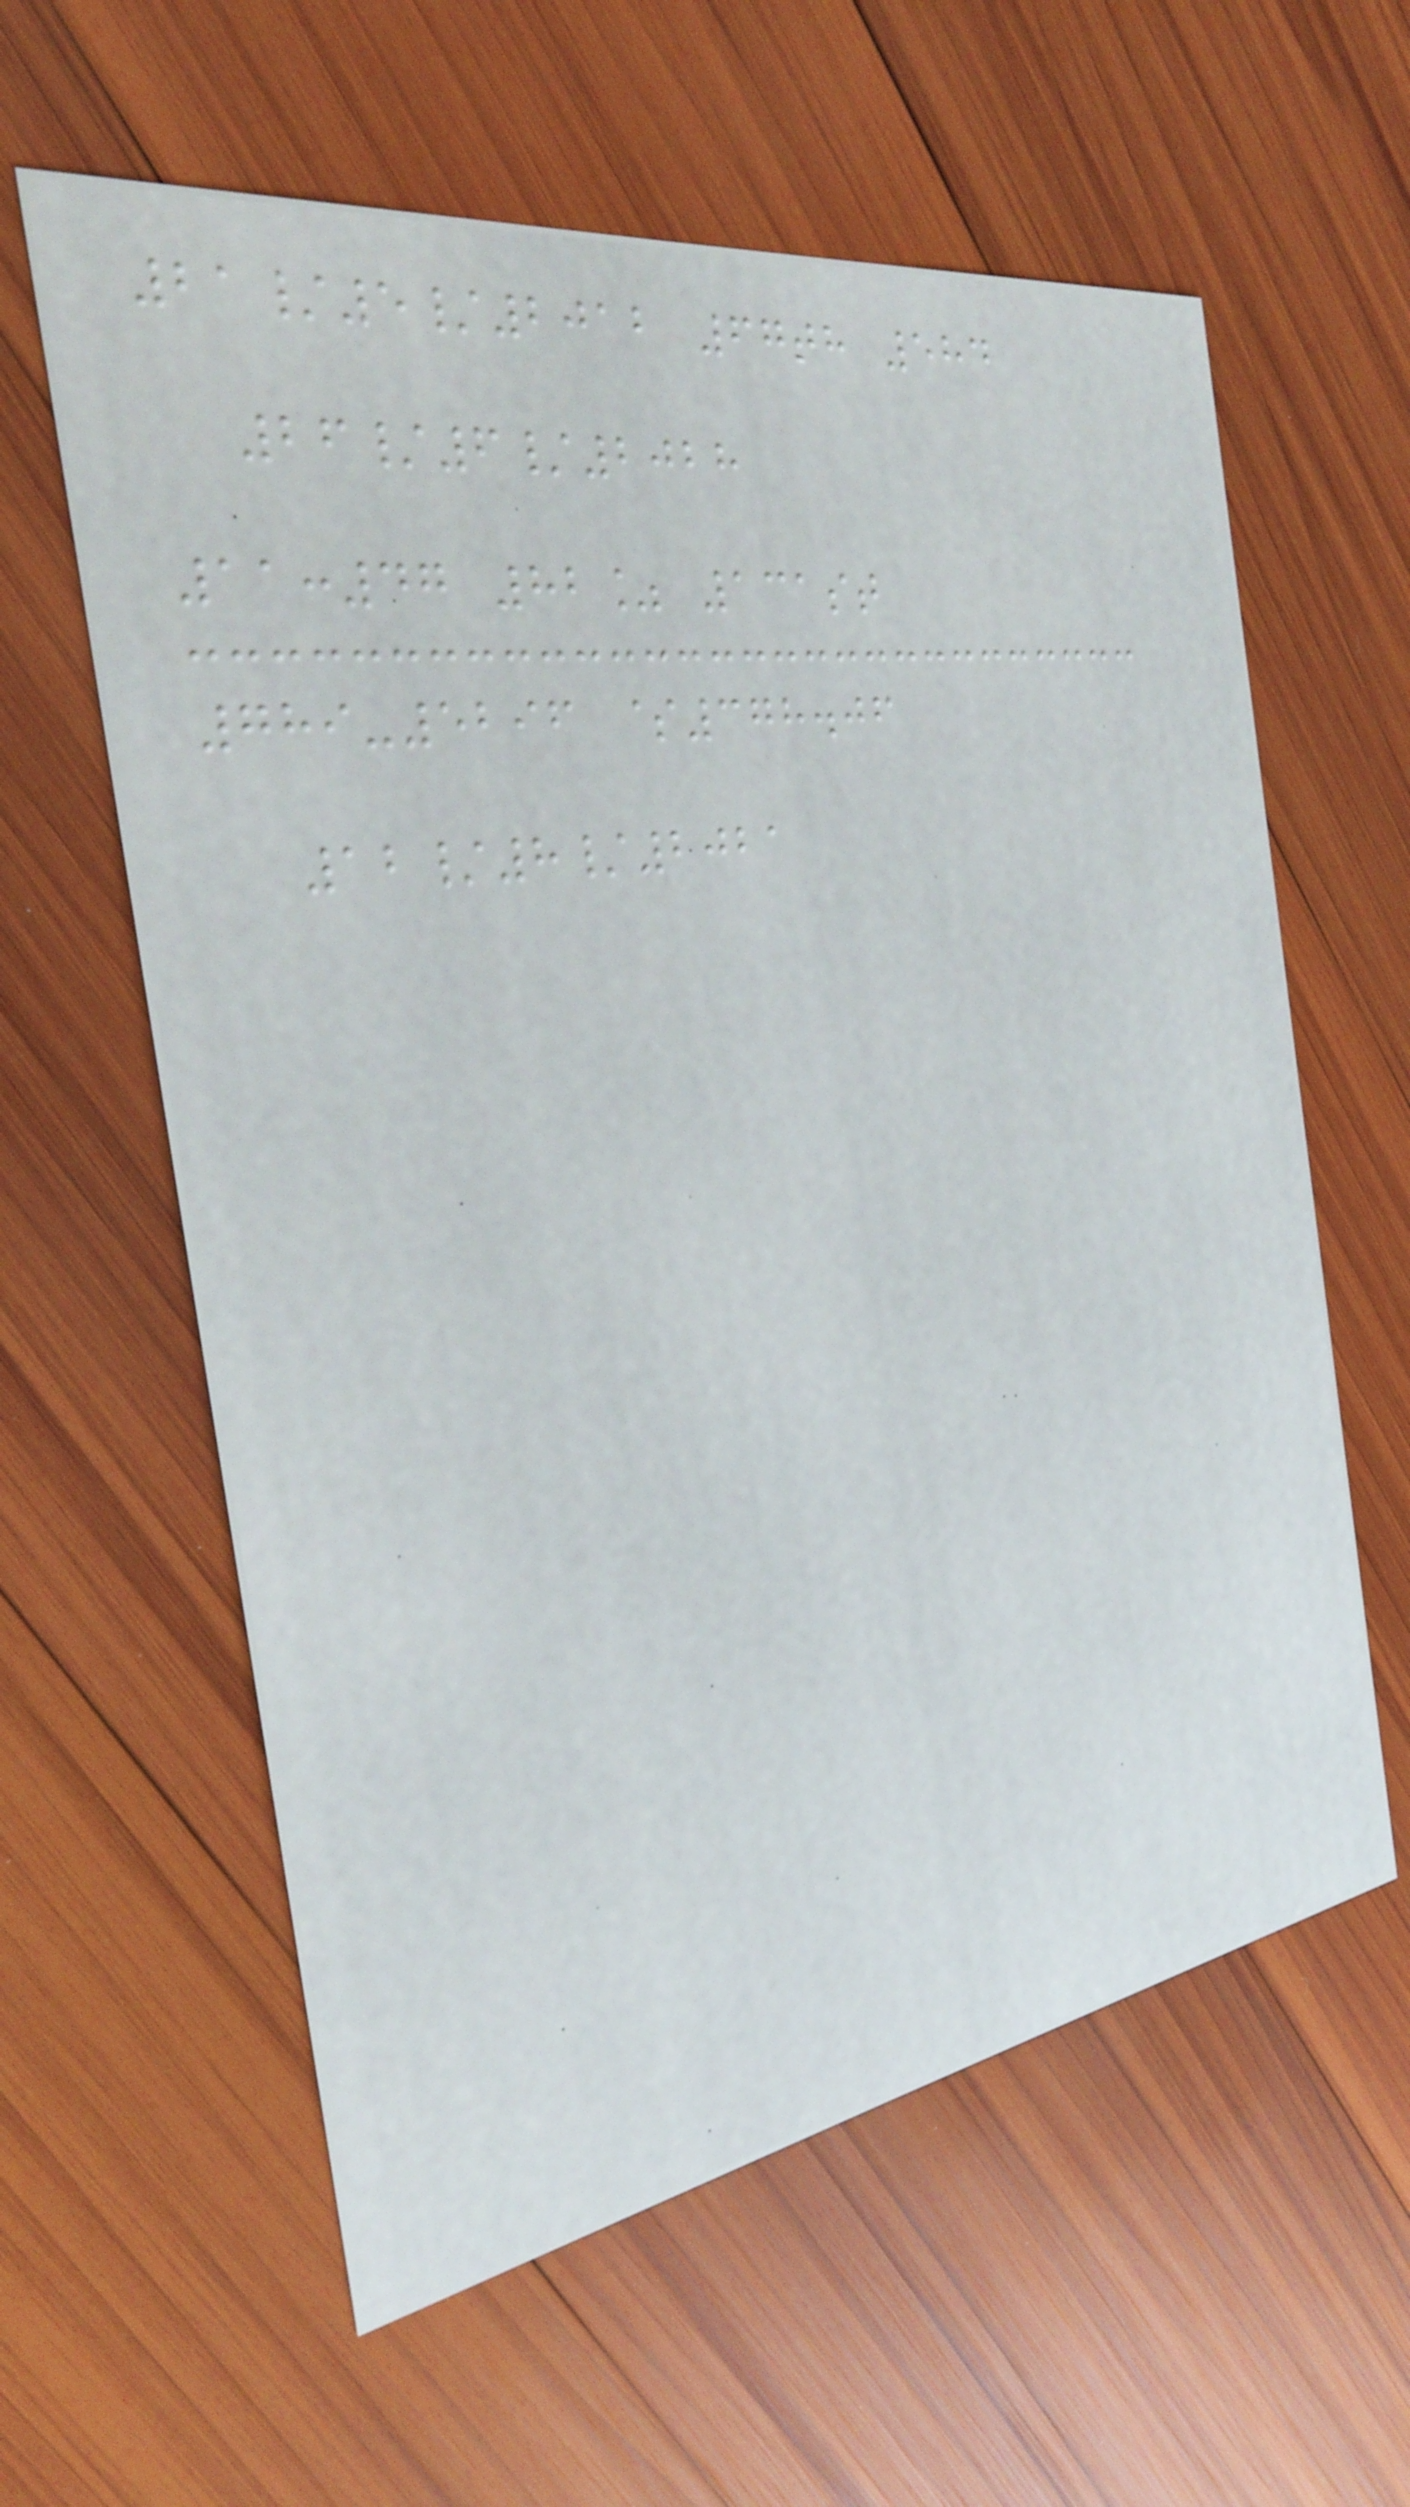21/5/2012 67th 584
26/6/2028
11:47 82% 131st
789-5296 $378.06
12/8/2021
